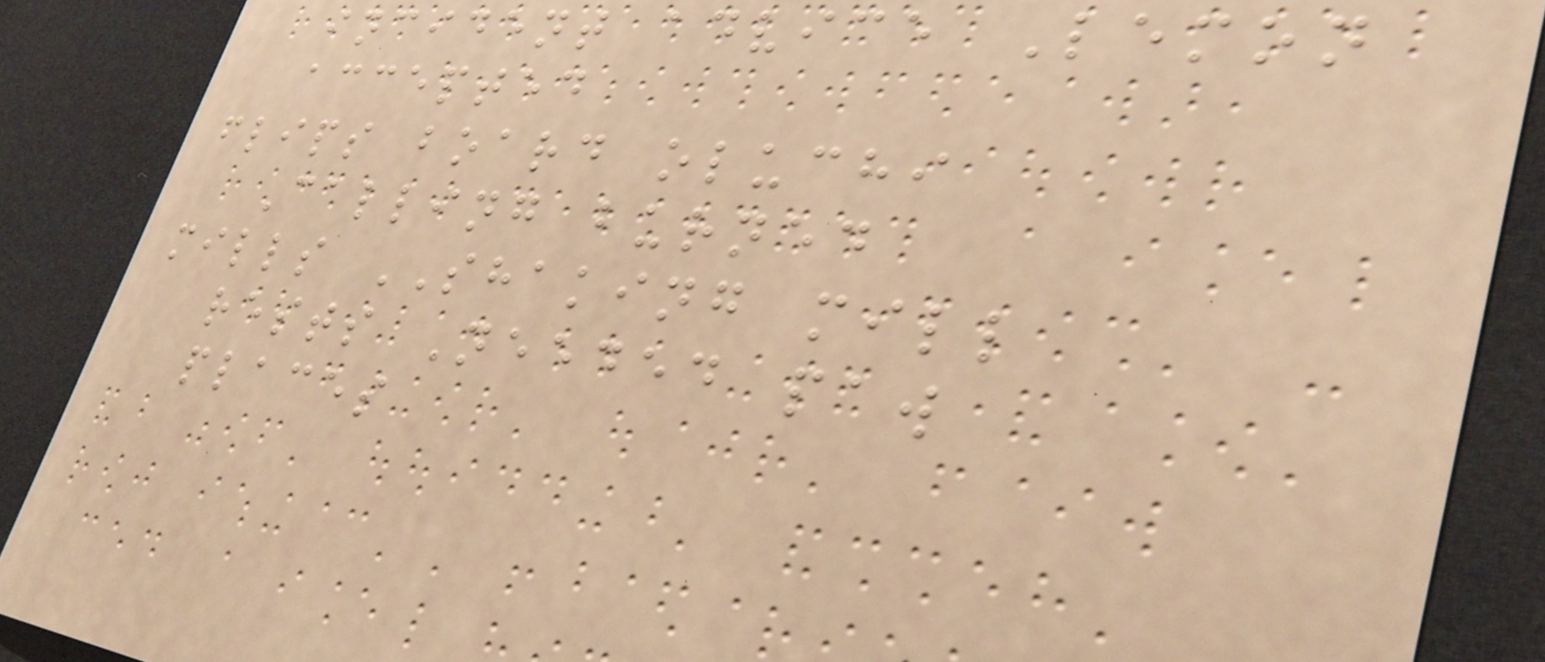incident advice Lemon
accepted
flips board oluchi
Calling burned
mills SHAKING mill
rests Needed paw
places
